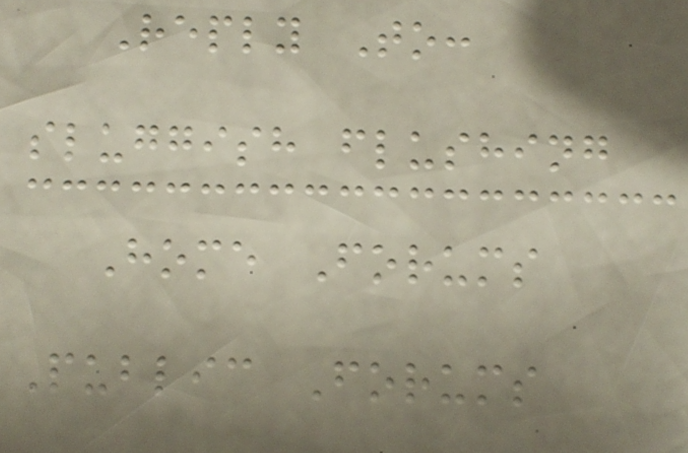Reply To:
sluggish flushing
Home Forums
Public Forums
